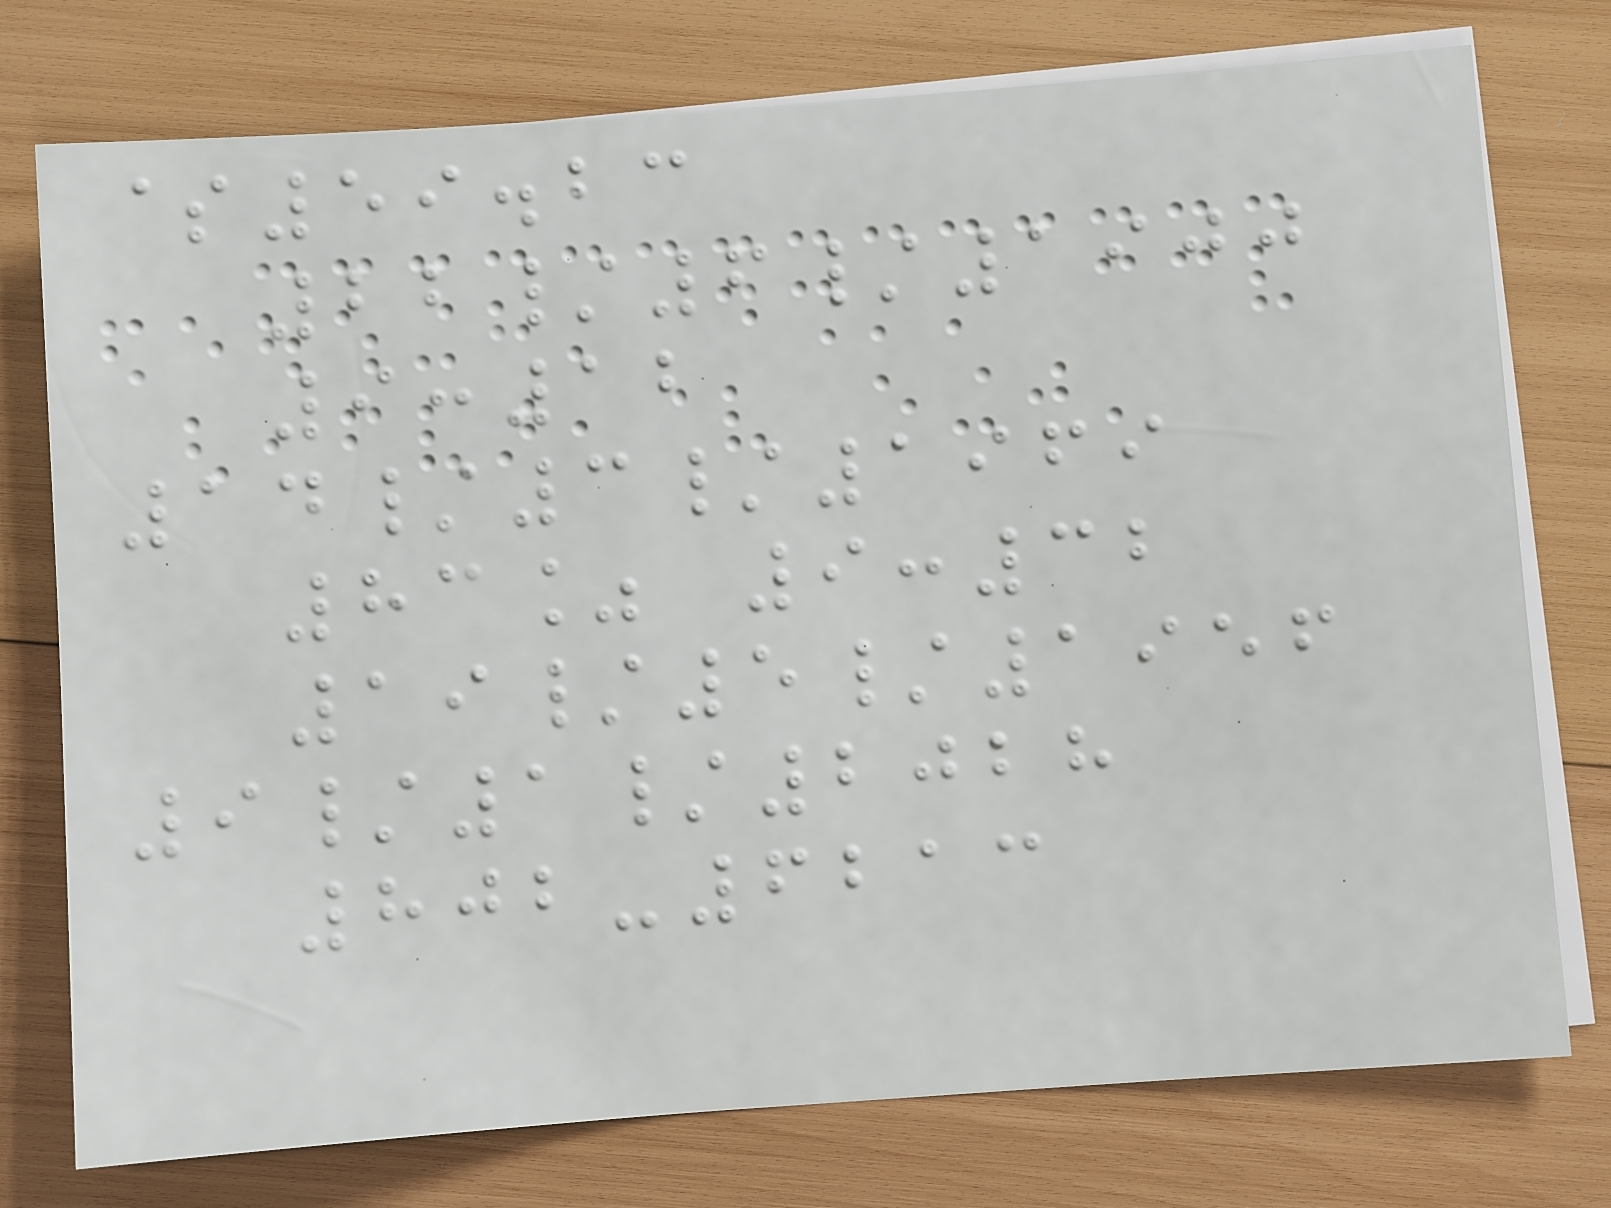$59.23
22/6/1900
9:12
14/3/1969
83% 9:32
19/5/1956
9/1/2028
802-6213
